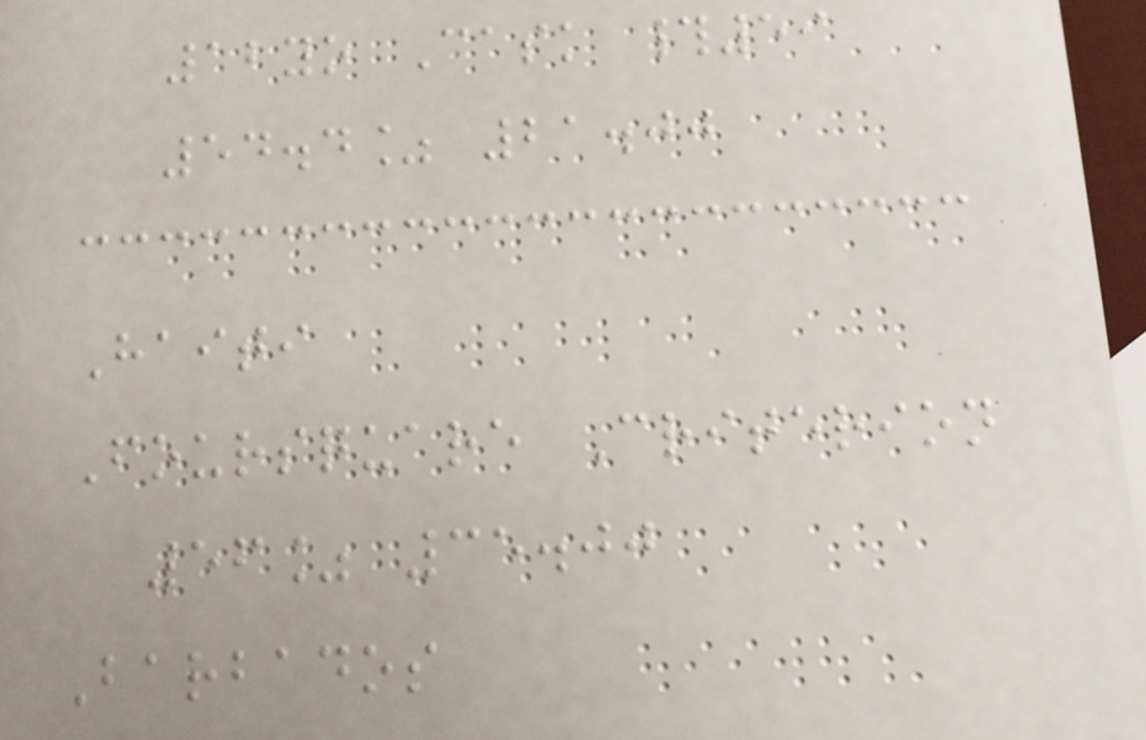12yo Cask #59
54.4% 21.00
Haiti
Foursquare Criterion
56% 35.00
Barbados
